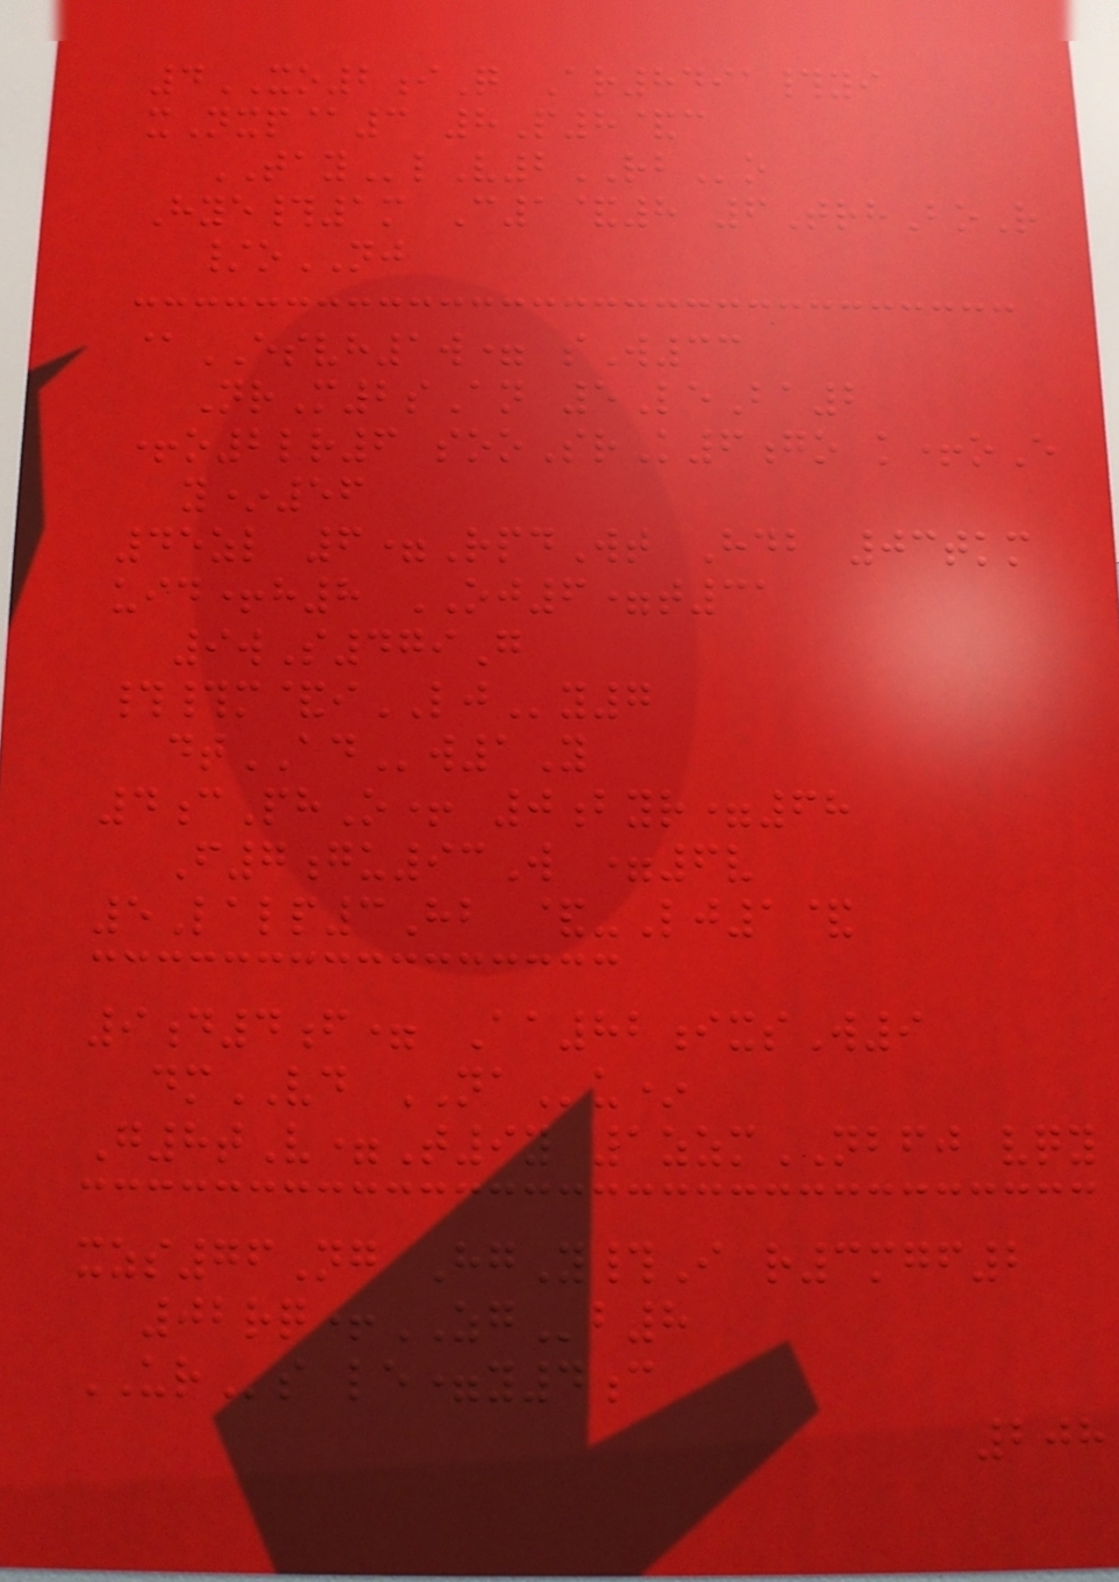4XO2iQ Ar8491#yi
xNxp@3 8P8&c
TAYlV2RBo
Hye#1m C1&8 6TrhBoR
/oNJ
@ESVH1w= sW33
NrM2sAn 5LeBa2
+o2lr6 sooSrK6go k+oE
y*56
45zl 6=RpdWt Hdb 03tkm
uid+h8 OJ6=t31
9wS479G
##m&iLJy7
dtADw1Y
4cPhO+ 0byr=68
F7gu93W =6v
5Lalp3Hb &-Lj1&
9d4f= Aa82ixsW9
dmVD NAu*
G8tV=T9y 1zzmNBFJ vqy
xzs76Ng HgY#I r3mgf2
02rq+ZGb8
URs le=y4c
208
